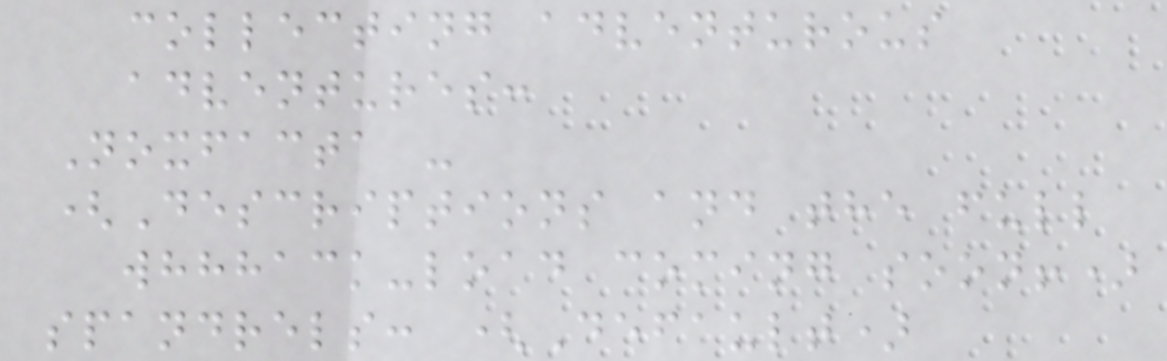collecting adventurous
adventures:
Noxfacta -
(Descriptions and the full
whhhack-load coming soon!)
spandrels: (Default)
